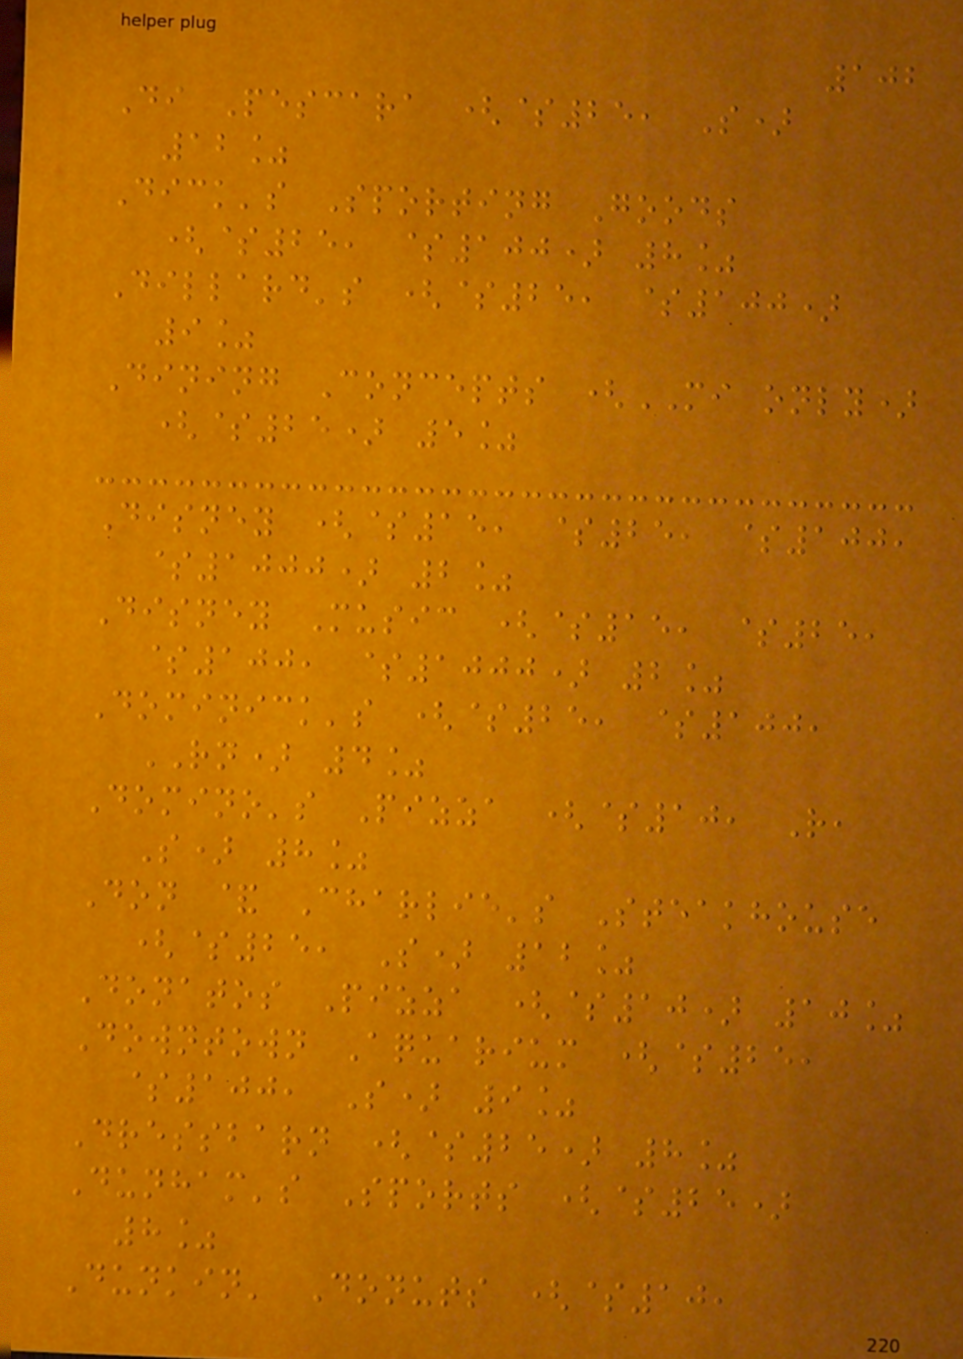102
Di Pescara ($25, S)
12%
Dick's Sporting Goods
($25, $100) 8%
Dillard's ($25, $100)
9%
Dining Concepts (MI only)
($25) 5%
Disney ($15, $25, $100,
$1000) 2%
Disney Music ($15, $25,
$100, $1000) 2%
Dominick's ($25, $100,
RN) 4%
Domino's Pizza ($10, R,
S) 8%
Don & Charlie's Steakhouse
($25, S) 12%
Donatos Pizza ($10) 10%
Downtown Aquarium ($25,
$100, S) 9%
Dressbarn ($25) 8%
Dunham's Sports ($25)
8%
Dunkin' Donuts ($10,
